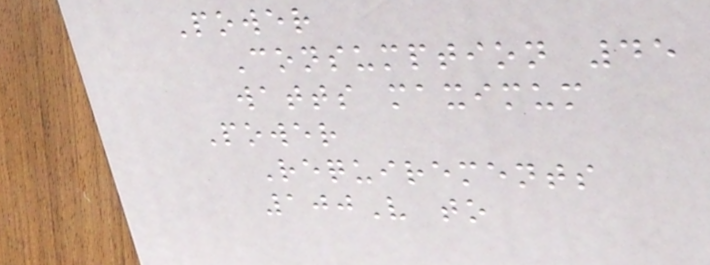Power
Consumption 45
watts maximum
Power
Requirements
100V to
